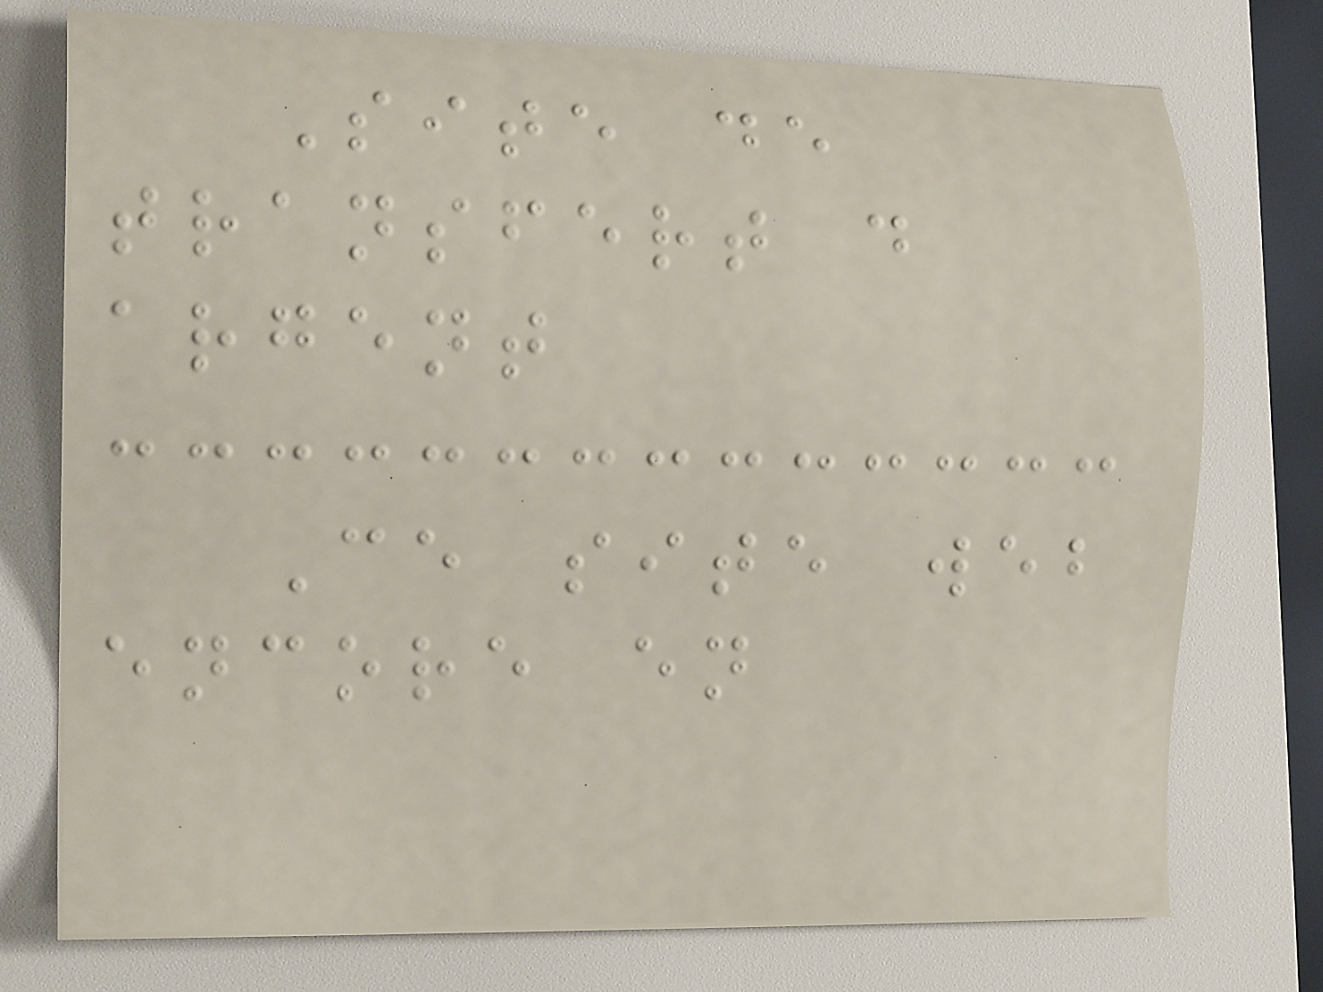Site de
transfert d
argent
Ce site web
encore en
